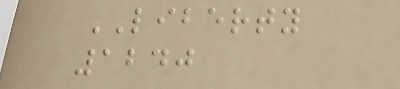LIBERTY
1240
